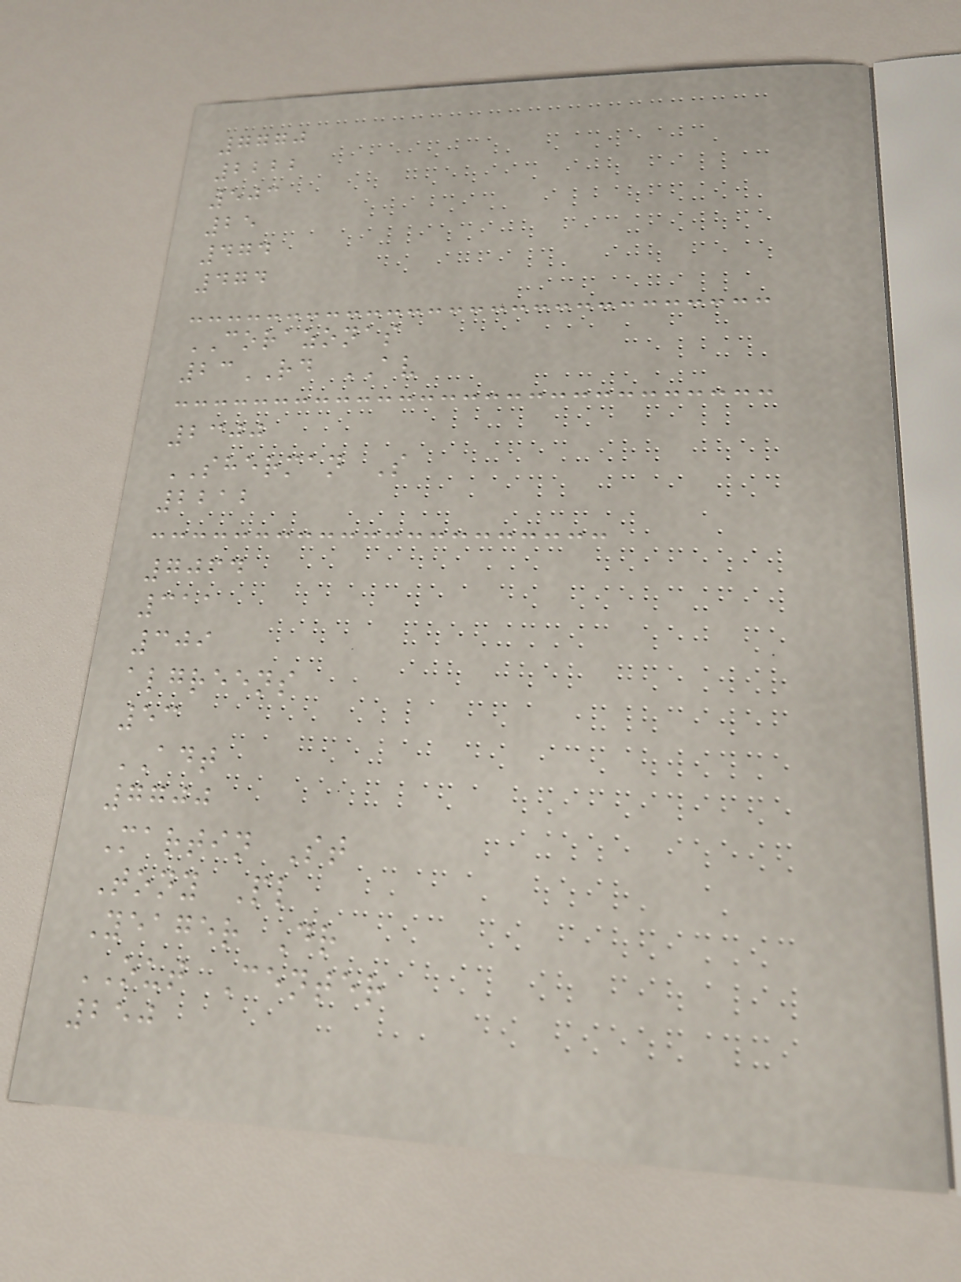7770
2222
503
25
474
474
CORAZONAS
23RD AV
2300
SHERMAN S
2212
7064
311
309
algreens
53
ADT
7700
Martin St
Tony Pl
Yeager Dr
OUT Center
250
